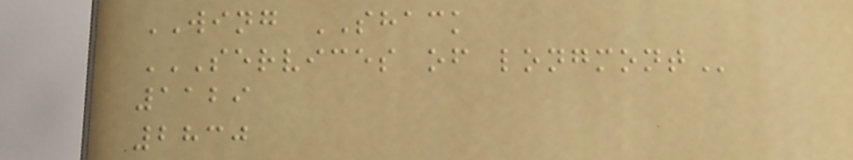WING SHACK
SERVICES OF LONGMONT
1129
2830
